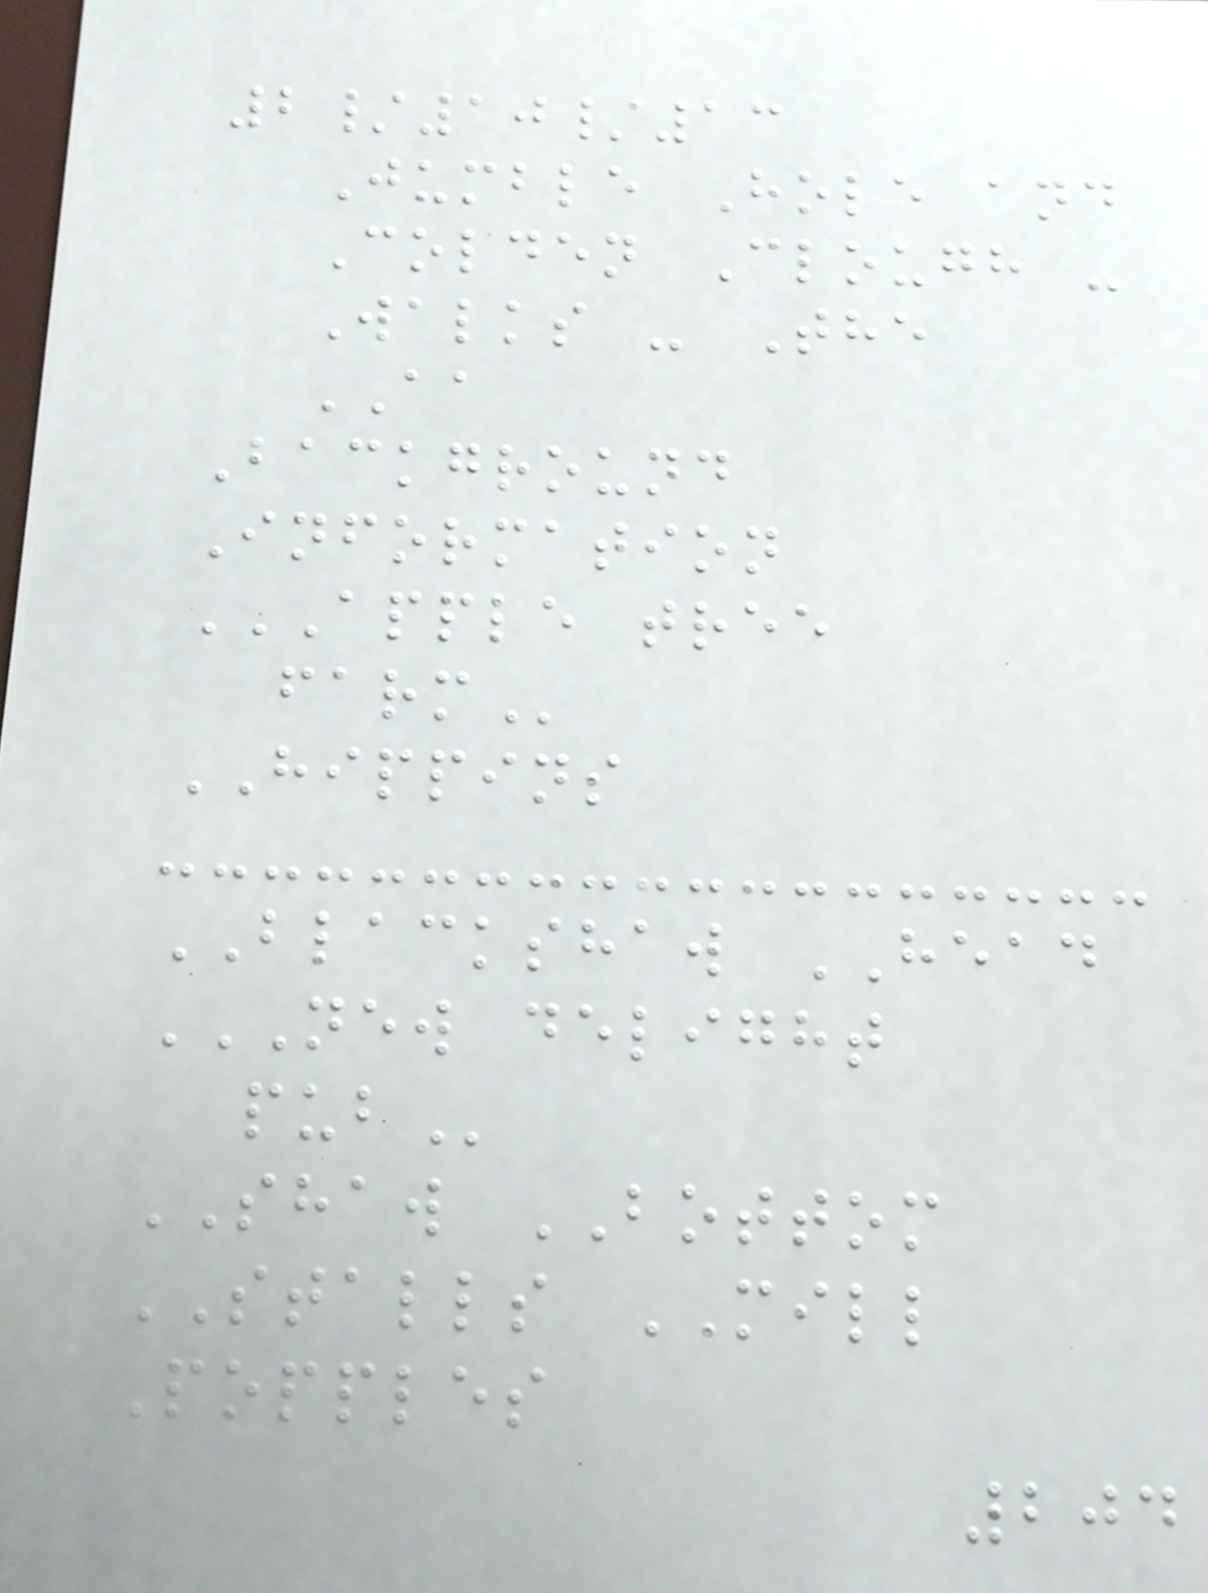2/10/13
Jumble Hole and
Colden Clough -
Walks - The
AA
Background
Information
APPLE TREE
FARM
HIPPINS
BLACKSHAW HEAD
NEW DELIGHT
PUB
SHAW BOTTOM
STALLS MILL
Popples
204
